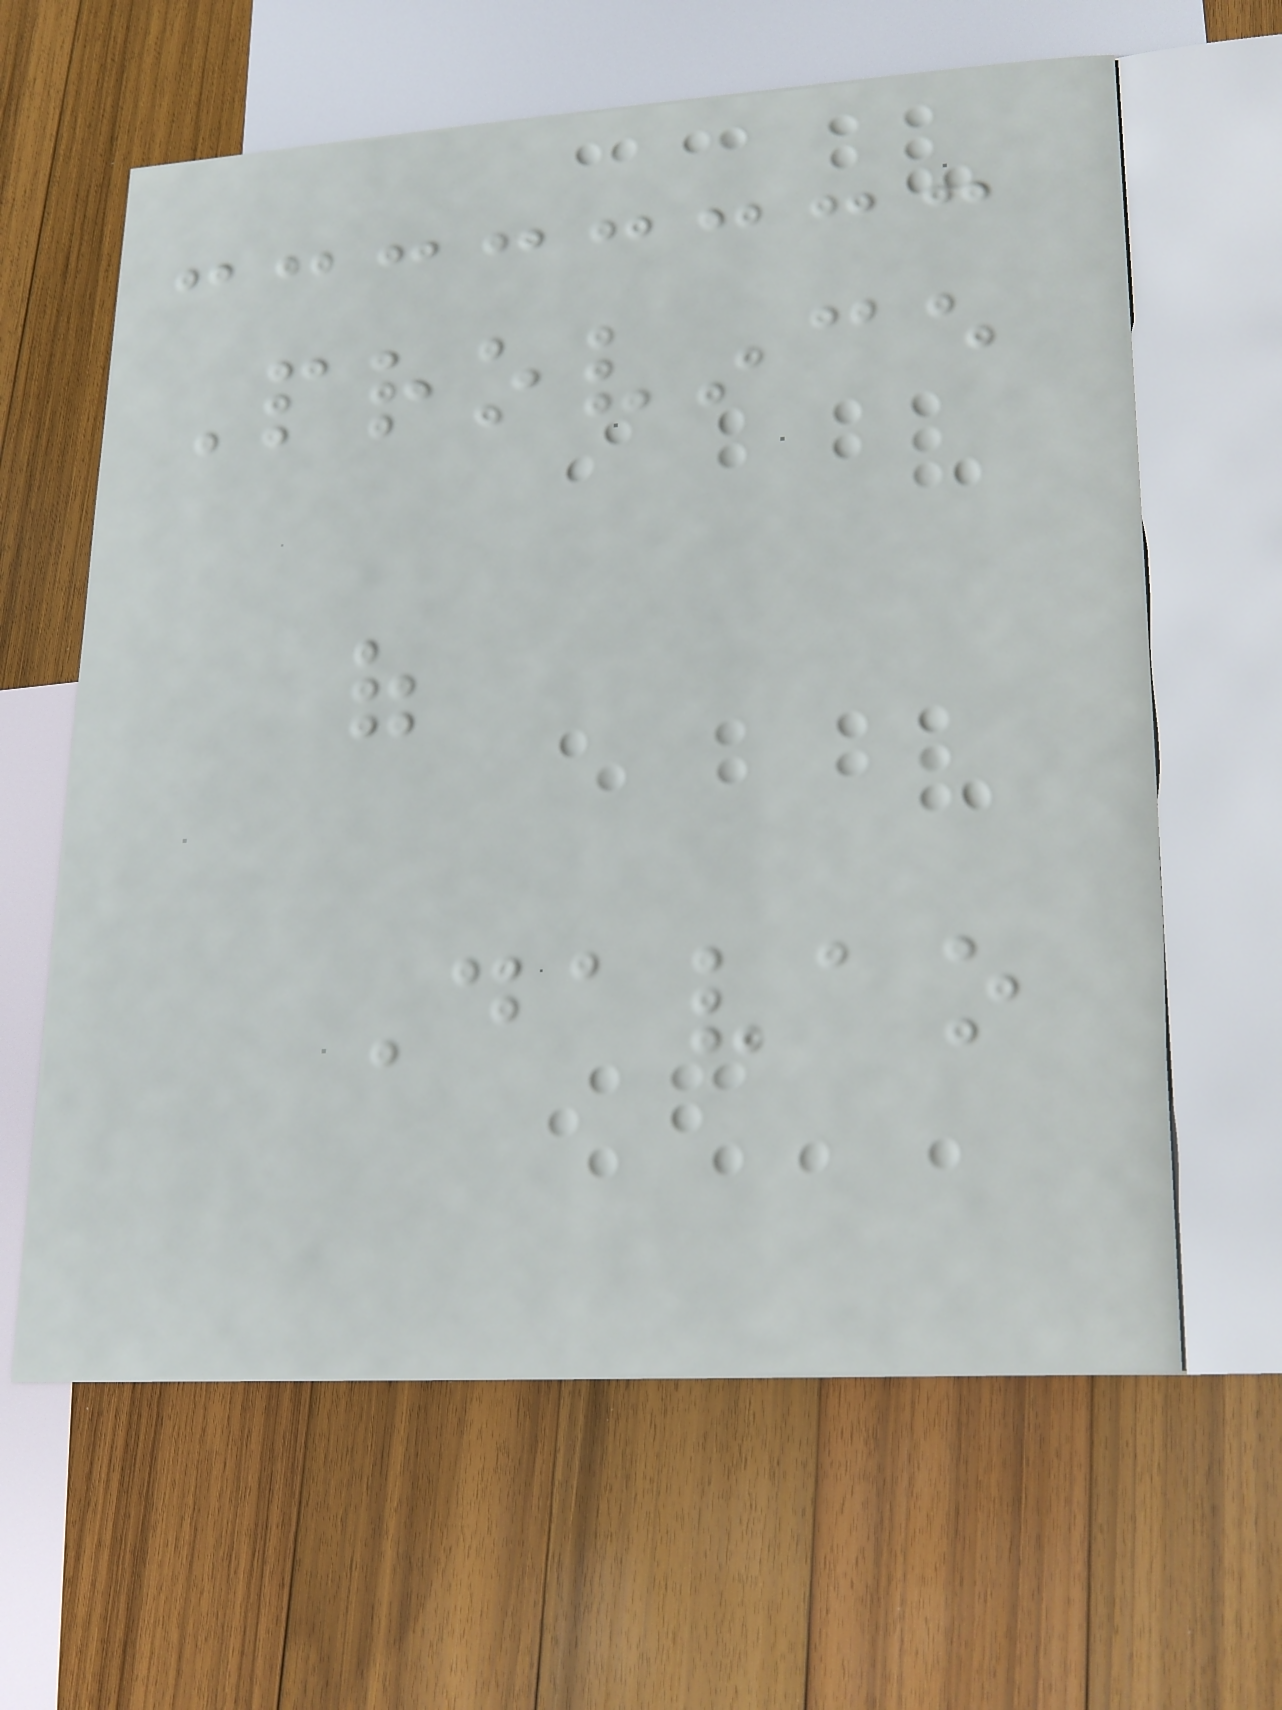Province
of
Davao
